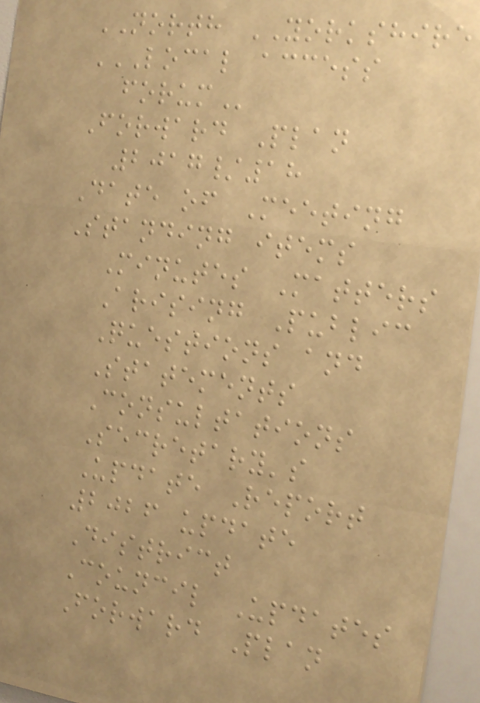NORTH YORKSHIRE
LOCAL ACCESS
FORUM
Forward Plan
2017/18
Date of Meeting
Standing items
Minutes Matters
Arising Public
Questions and
Statements
Consultations
Secretary's
Update Report
2026 update
District
Council Updates
Forward Plan
